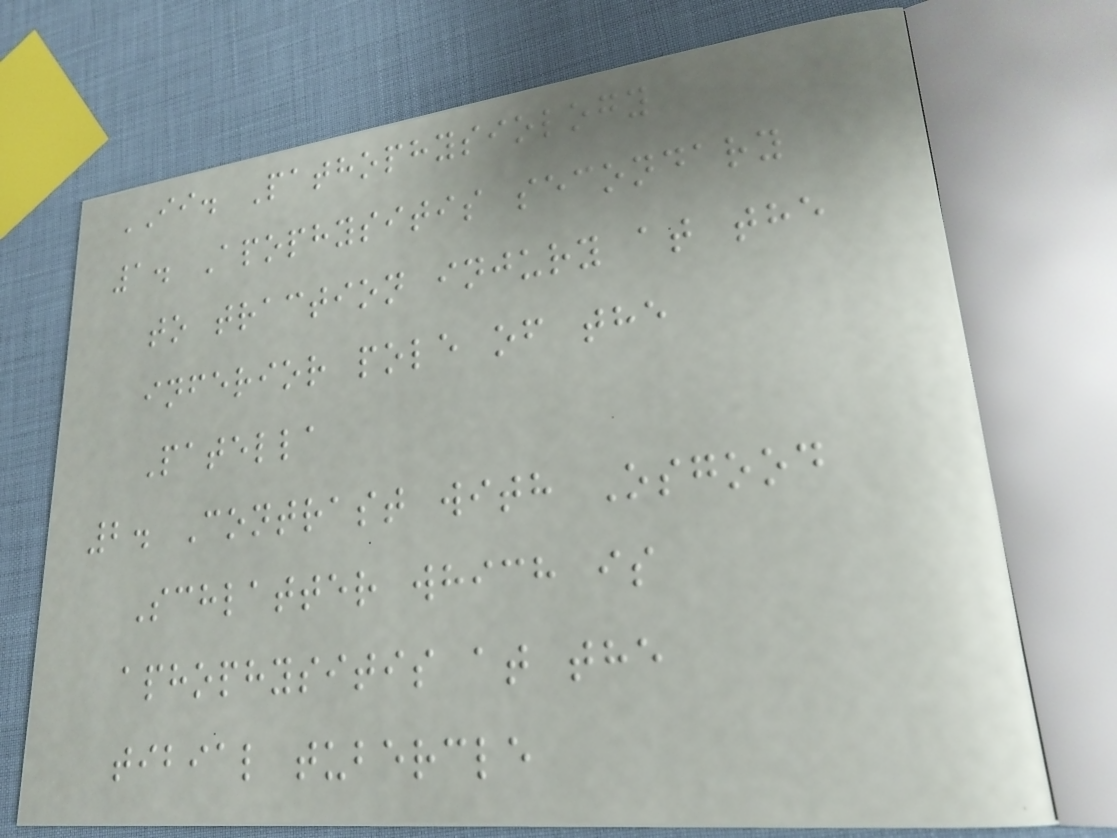II. Pathophysiology
1. Apophysitis secondary
to traction injury at the
inferior pole of the
Patella
2. Contrast with Osgood
Schlatter which is
aphophysitis at the
tibial tubercle
